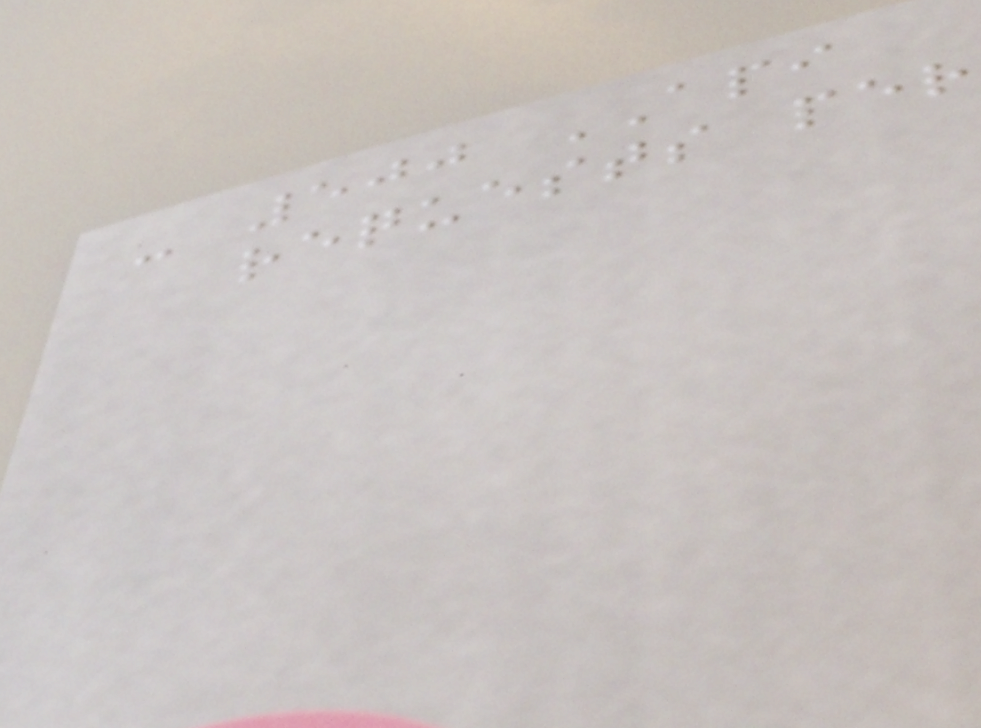- 500 API
requests per
